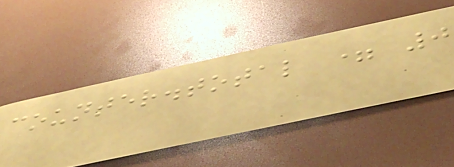counter.total = 0
